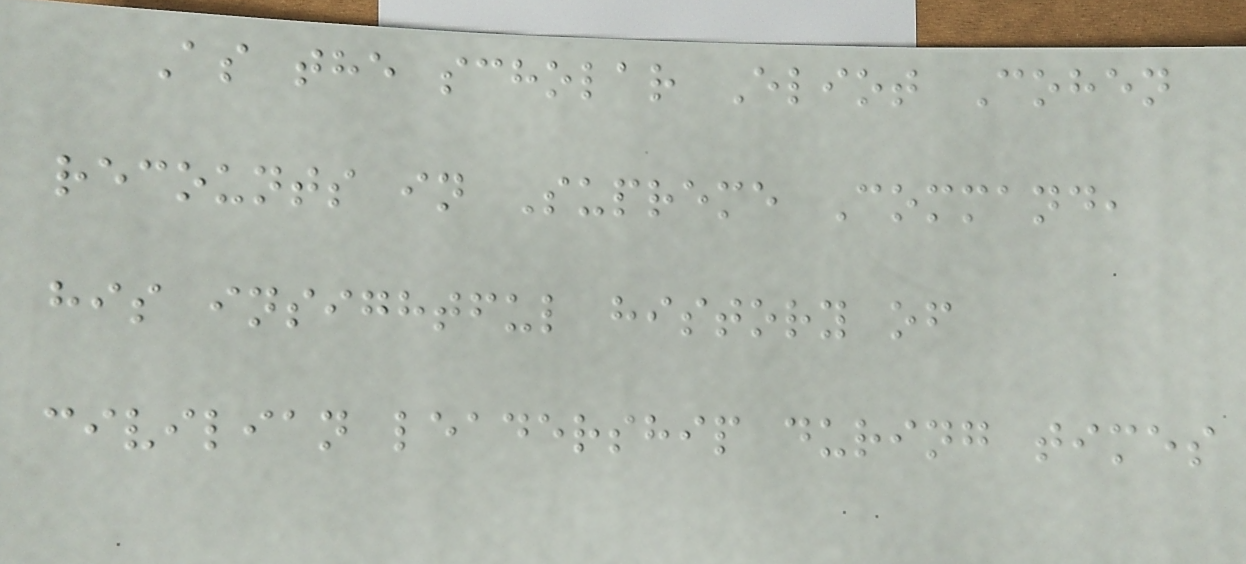As the scholar Eliot Cohen
recounts in Supreme Command,
his insightful history of
civilian leadership during times
